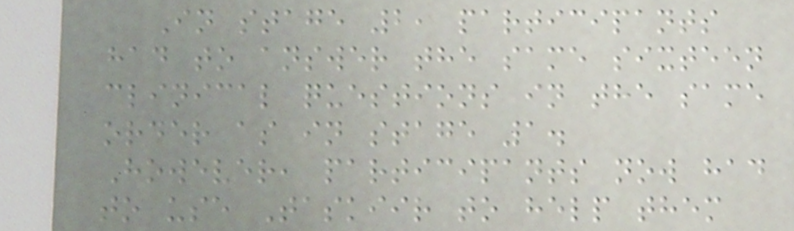In stage 2, participants
had to answer the same sixteen
clinical questions in the same
order as in stage 1.
However, participants now had
to use Taskiir to help them
